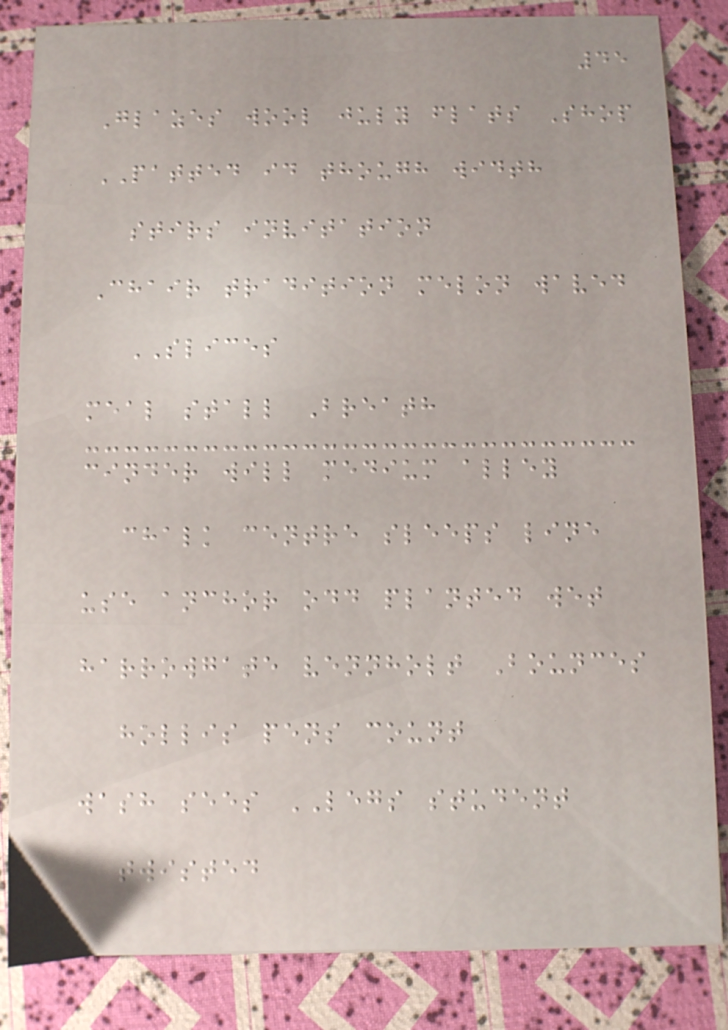45
Glazes wool july flats Shop
PATTED id though width
stirs invitation
Chair tradition melon waved
SLICES
meal stall Breath
cinder will medium alley
chalk centre sleeps line
use anchor odd planted wet
harrowgate vennholt Bounces
hollis pens count
wash sees LEGS student
twisted
